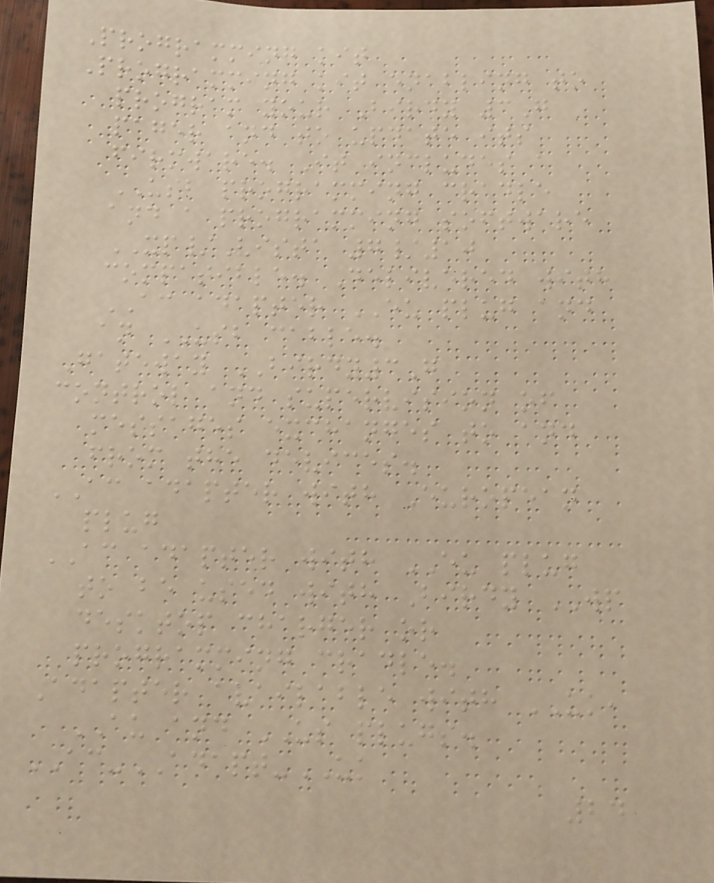Programming kit
Programming kit enabling to
program your Birdy 3G
pager and to update its
firmware. It includes a
USB programming cradle
and a programming software
XP/Vista 7/10
compatible. Delivered with
AC adapter EU plug and
an USB cable.
Gateway BIRDY3G
control and supervision of
messages exchanges to and
from the devices.
AC adapter with European
plug
AC adapter with EU plug
to be used with Birdy WP
desktop charger or
programming cradle.
Adapter available with UK,
AU and US plugs.
AC-ADAPT-UK
24
